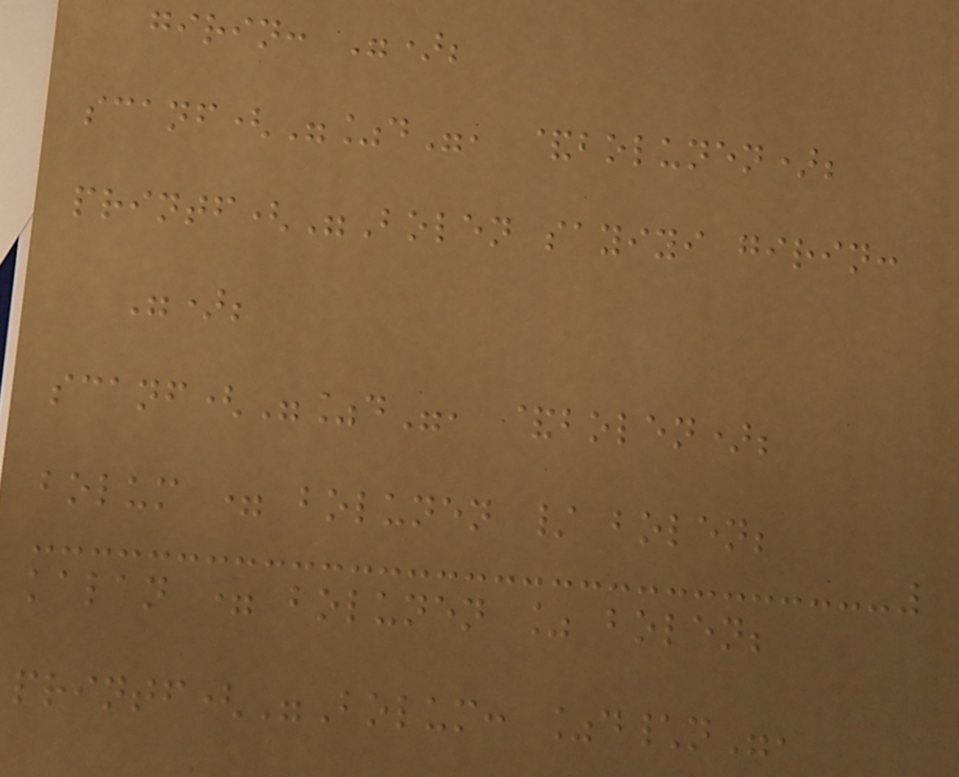girin: ");
scanf("%d", &bolunen);
printf("Bolen sayiyi girin:
");
scanf("%d", &bolen);
bolum = bolunen / bolen;
kalan = bolunen % bolen;
printf("Bolum: %d\n",
